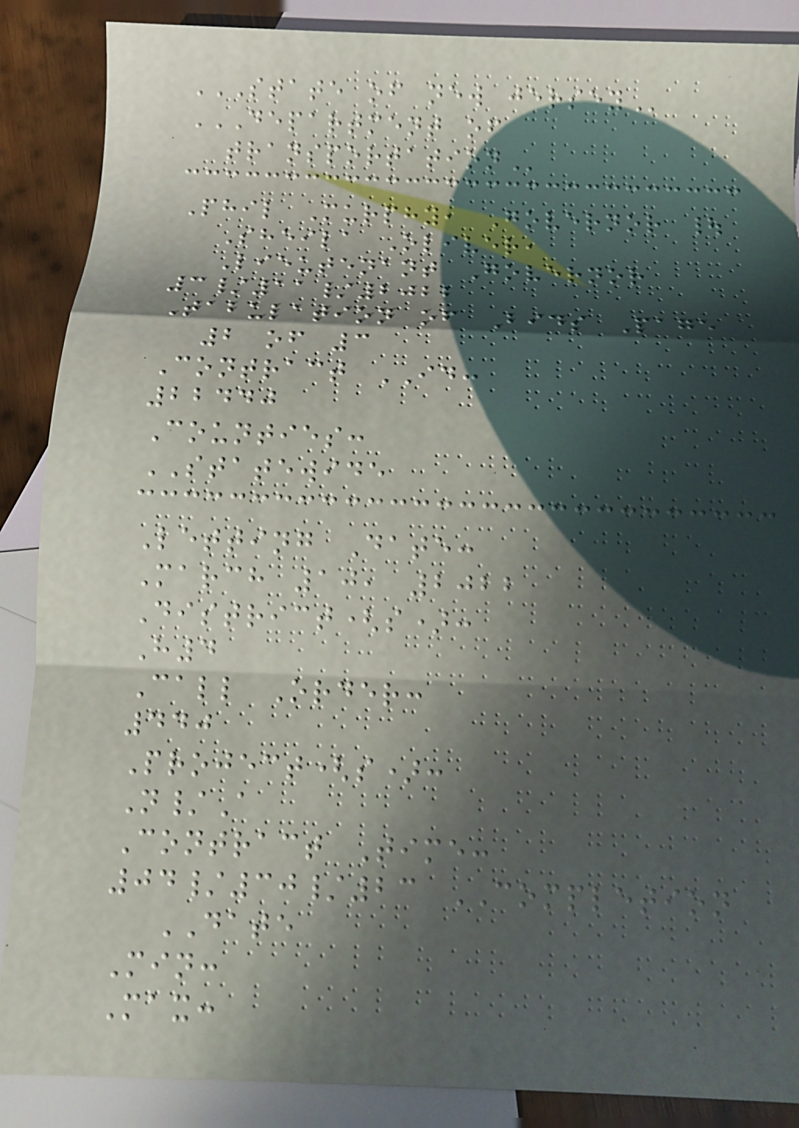STATE OF NEW JERSEY
DEPARTMENT OF
TRANSPORTATION
Phil Murphy, Governor |
Sheila Oliver,
Lieutenant Governor
3/11/2022
Tabulation of Bids Page
2 of 3
Contract ID:
22440
Counties:
STATEWIDE
Letting Date:
March 10, 2022
District(s):
H4
Call Order:
440
Project(s):
N/A
Contract Time:
04/30/23 COMPLETION
DATE
Min:
Max:
